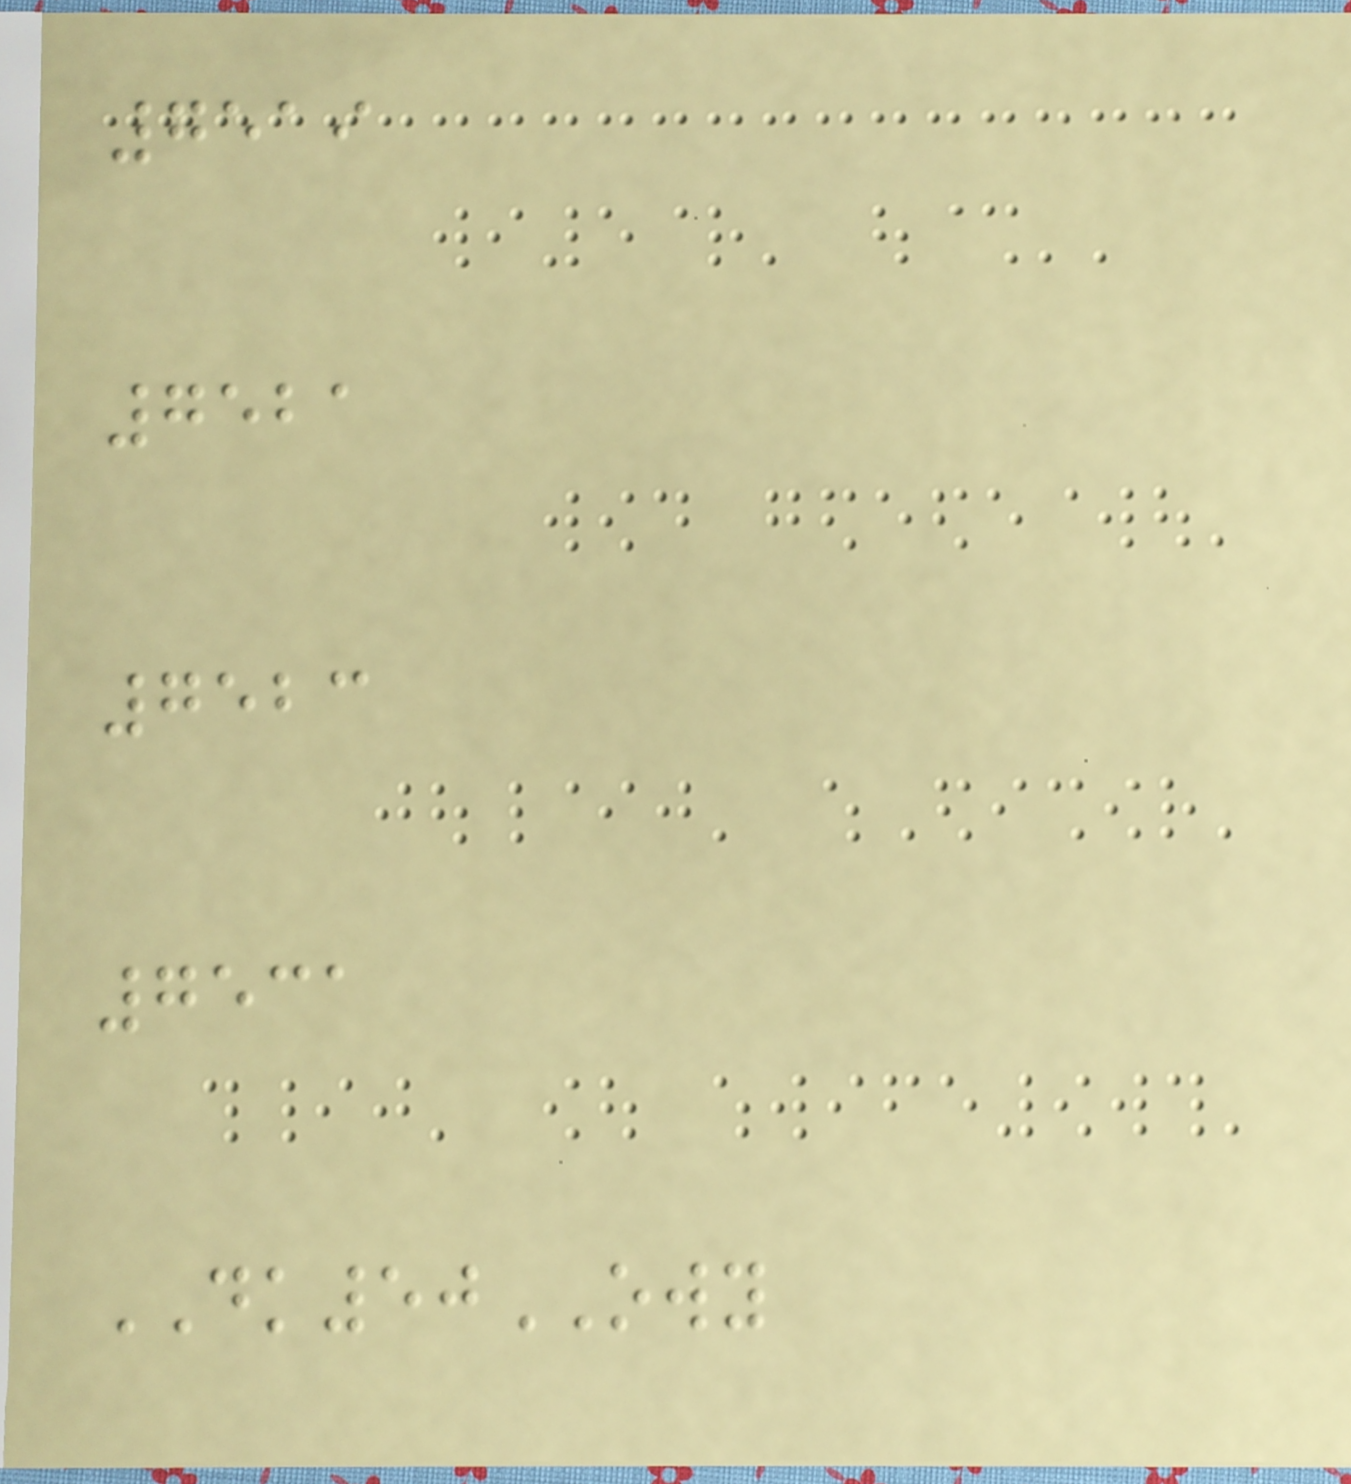7519
7521
7523
7531
DK50OWY
